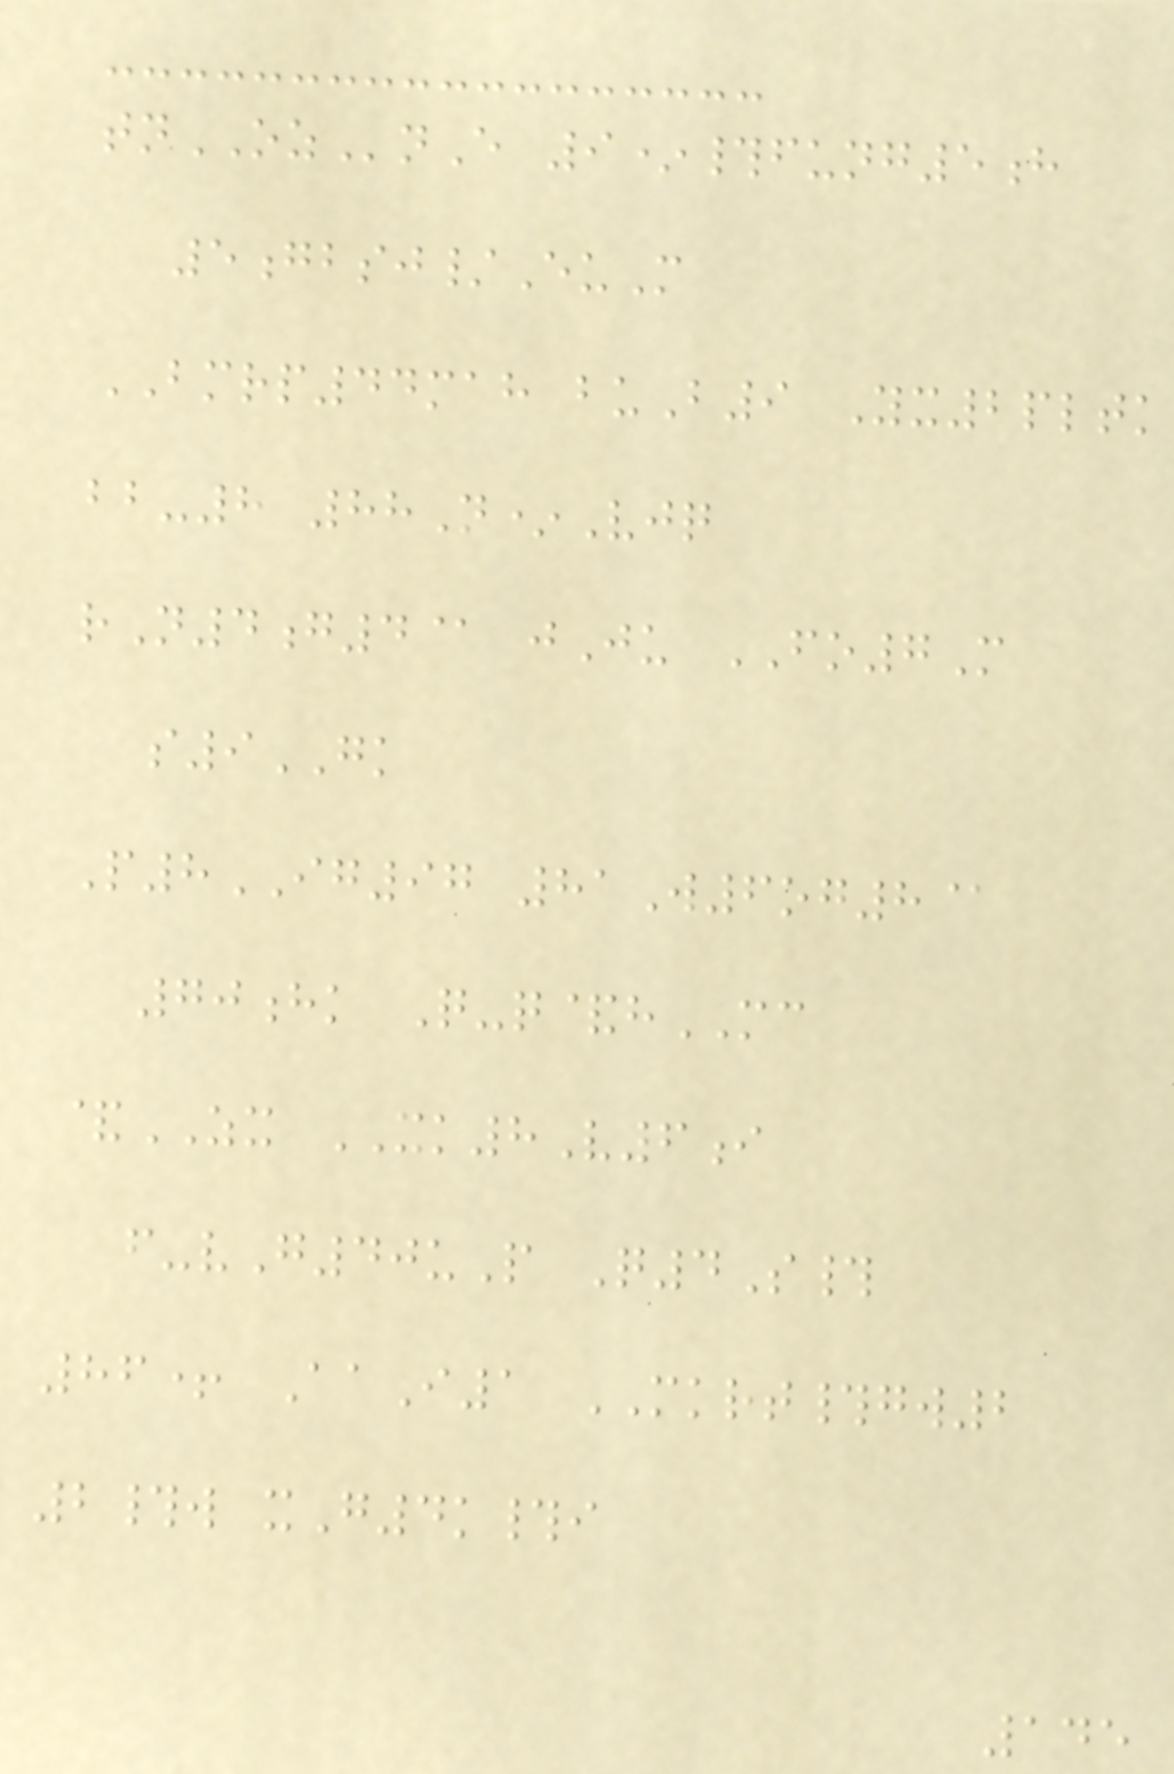tnOZnE 9*#fung5h
5gbsj/EuM
BMRP44mah buB9 Yx2pltk
bb-8 88N*Vjq
rN4g4@ jJu FO7M
s9GK
P8IG97 81W6og8@
70hk Q-q&hMC
&ZX XK8V6i
f-vG40uP Q4S#
86+ AaI1 MKRT#gw2
2#w xG4k#i
145
